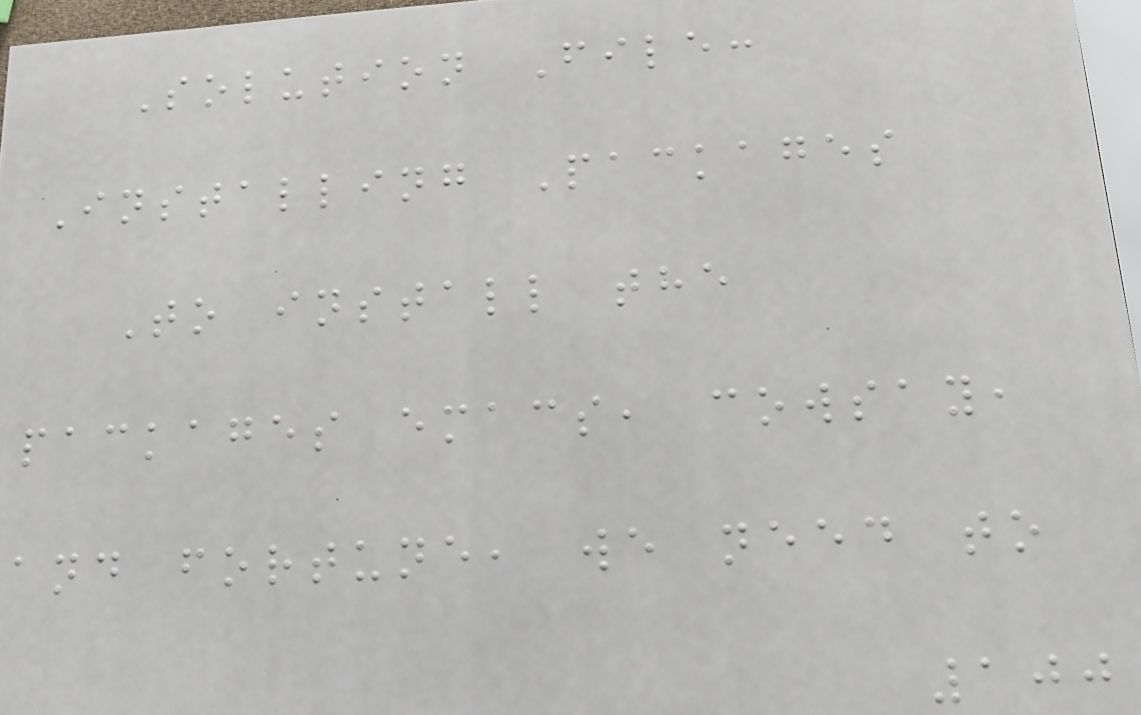Solution File:
Installing Packages
To install the
packages emacs, cowsay,
and fortune, we need to
100
